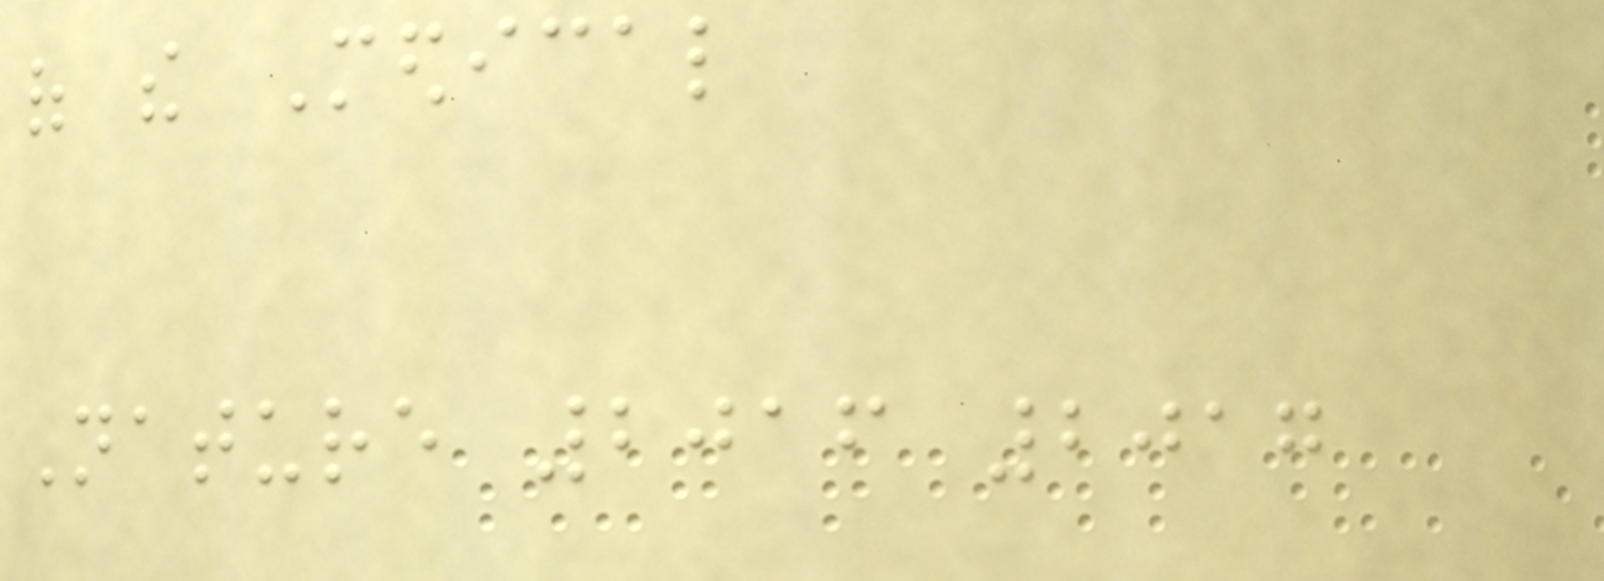of the Medical
Nature 2016 2017
